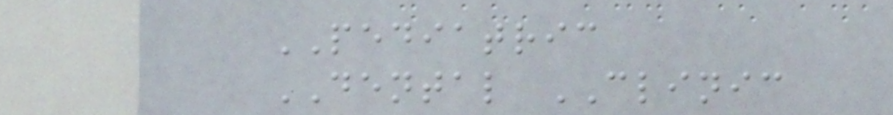PEDIATRIC
DENTAL CLINIC
